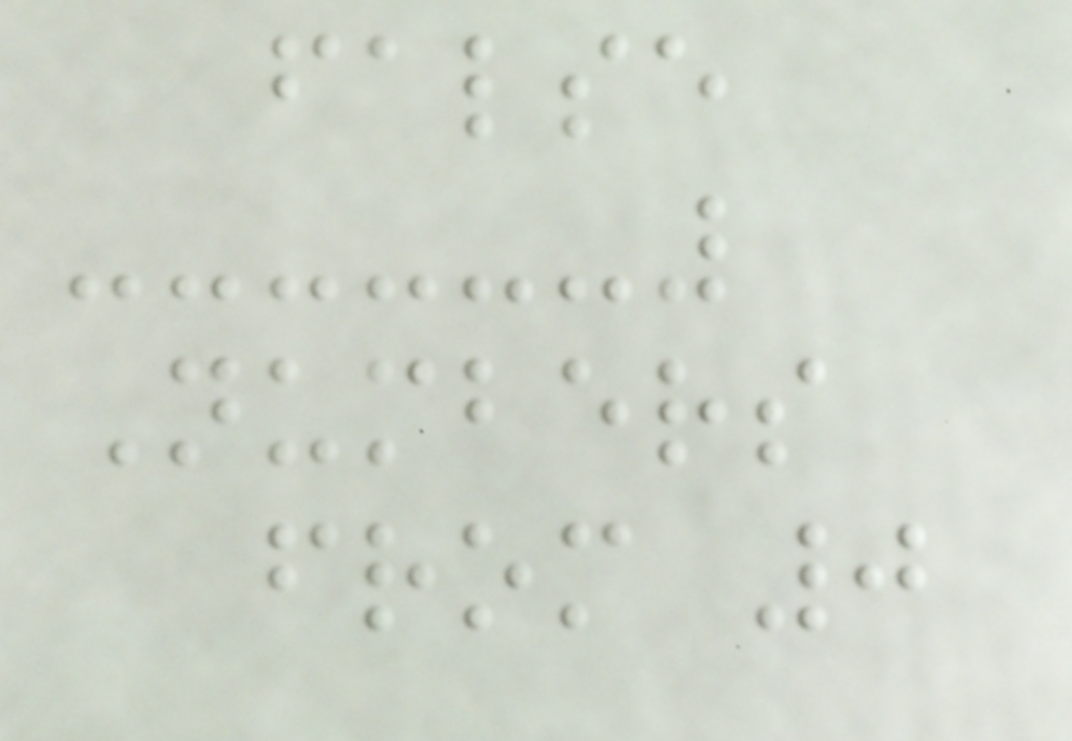false
Numbers
from 0
